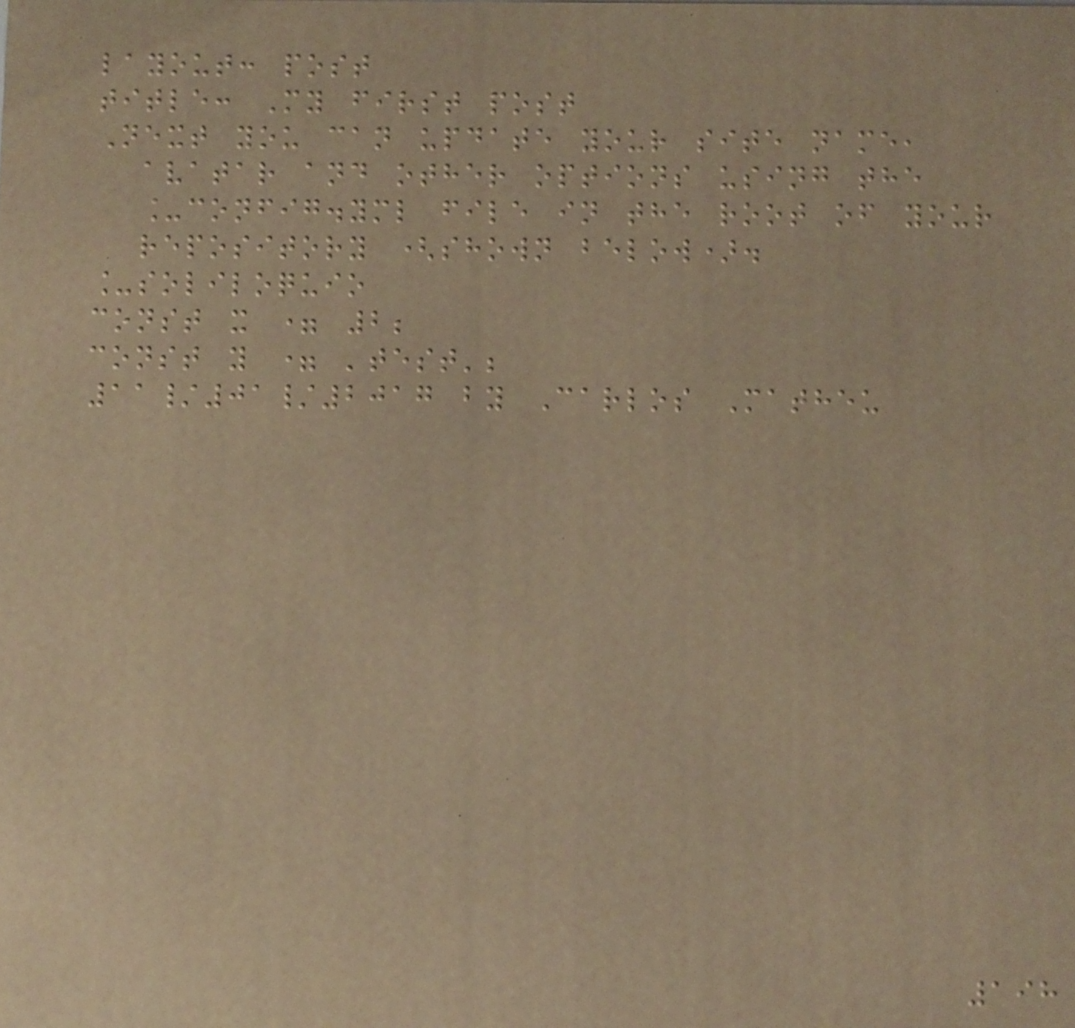layout: post
title: My first post
Next you can update your site name,
avatar and other options using the
_config.yml file in the root of your
repository (shown below).
_soliloquio
const x = 2;
const y = 'test';
11/01/2017 by Carlos Matheu
198
